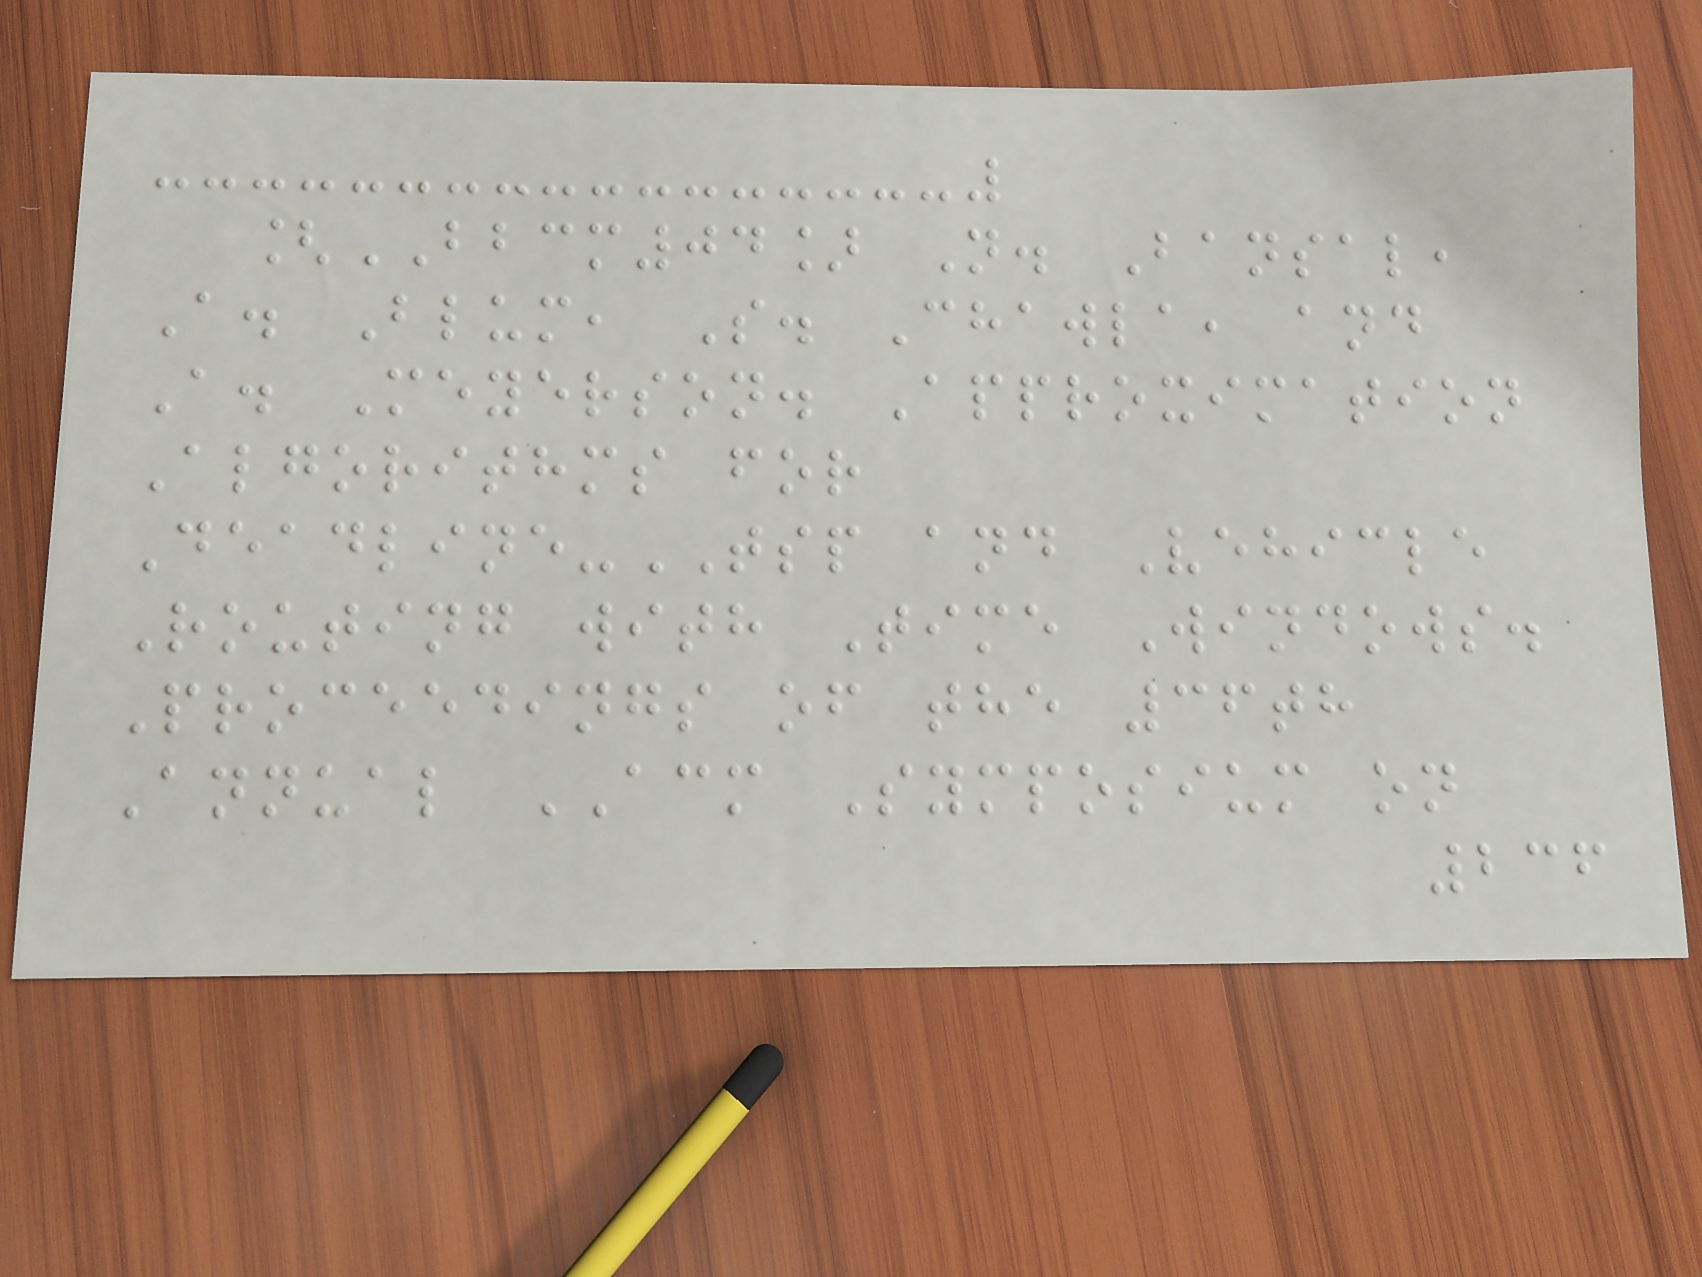[BBCM04] N. Bansal,
A. Blum, S. Chawla, and
A. Meyerson. Approximation
Algorithms for
Deadline-TSP and Vehicle
Routing with Time Windows.
Proceedings of the 36th
Annual ACM Symposium on
236
